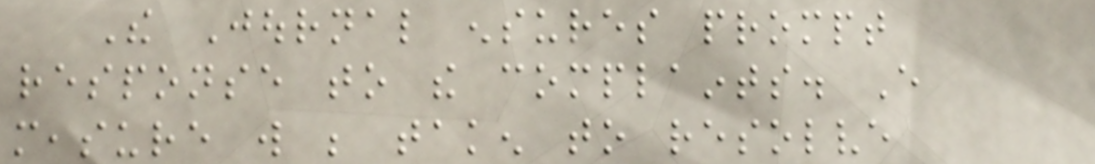The Journal ensures prompt
response to the complaints. Every
measure will be taken to resolve
